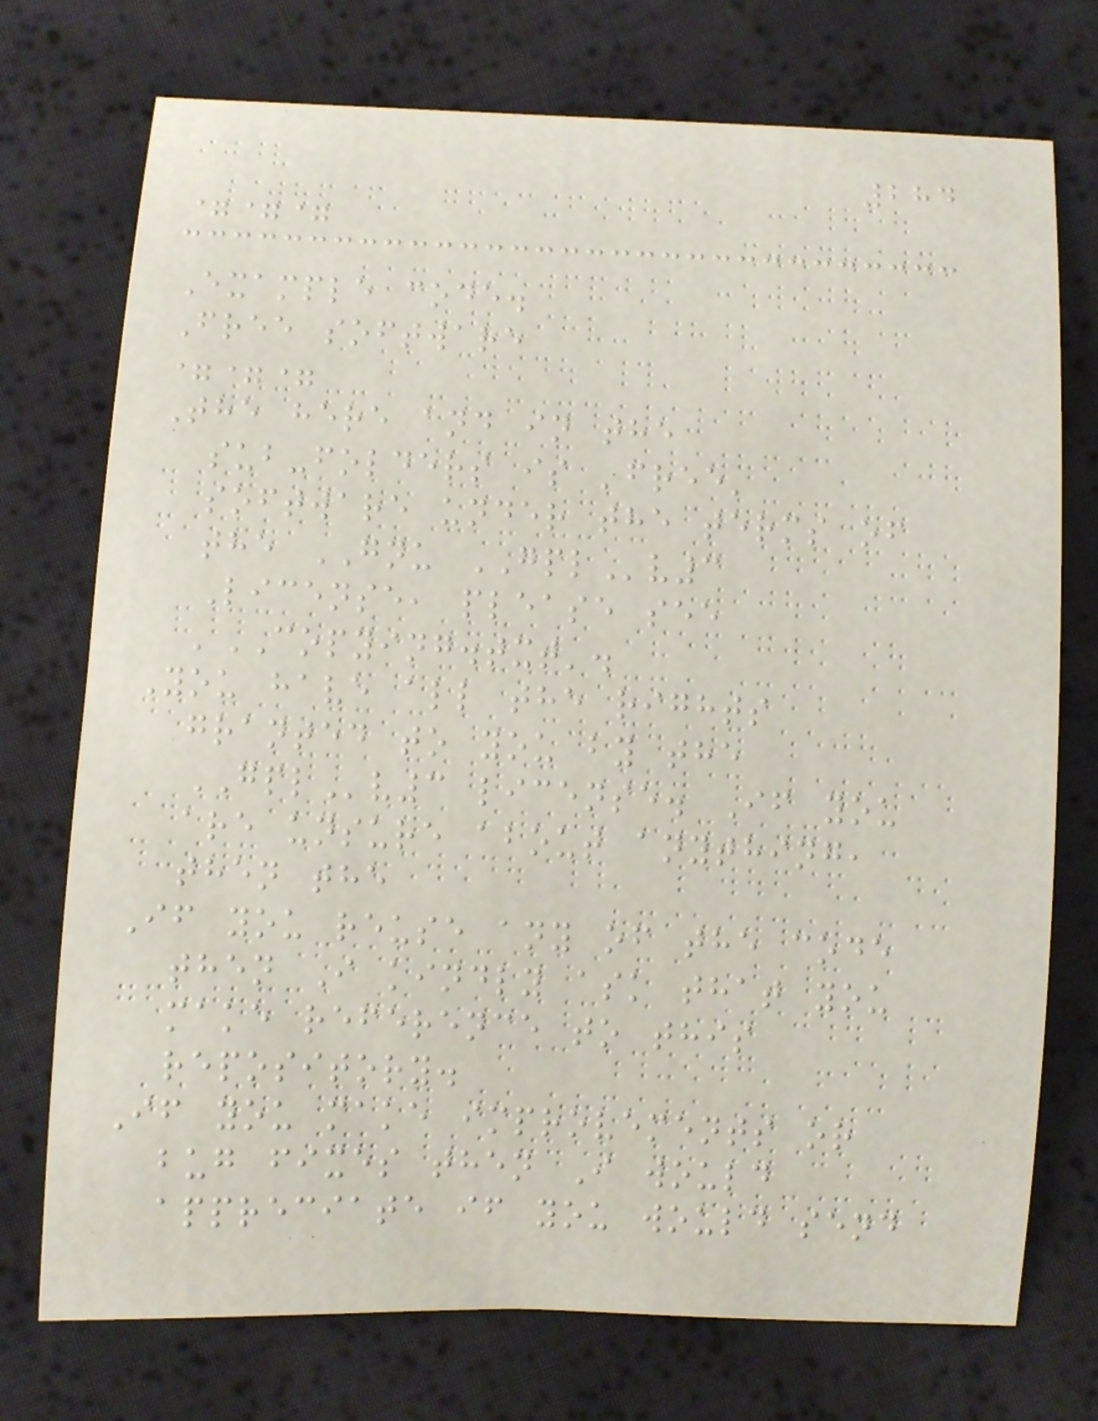284
===
Example code.
Free software
===
The here and in the
sub-folders is 'free'
software under the terms of
the GNU GPLv3
License, please see
'COPYING.txt'.
You have all the rights
granted to you by the
GPLv3 license. If you
are unsure about anything,
then the
If you reuse any of the code
then I kindly ask that you
make reference to this
repository.
If you make improvements or
bug fixes then I would
appreciate if you would send
